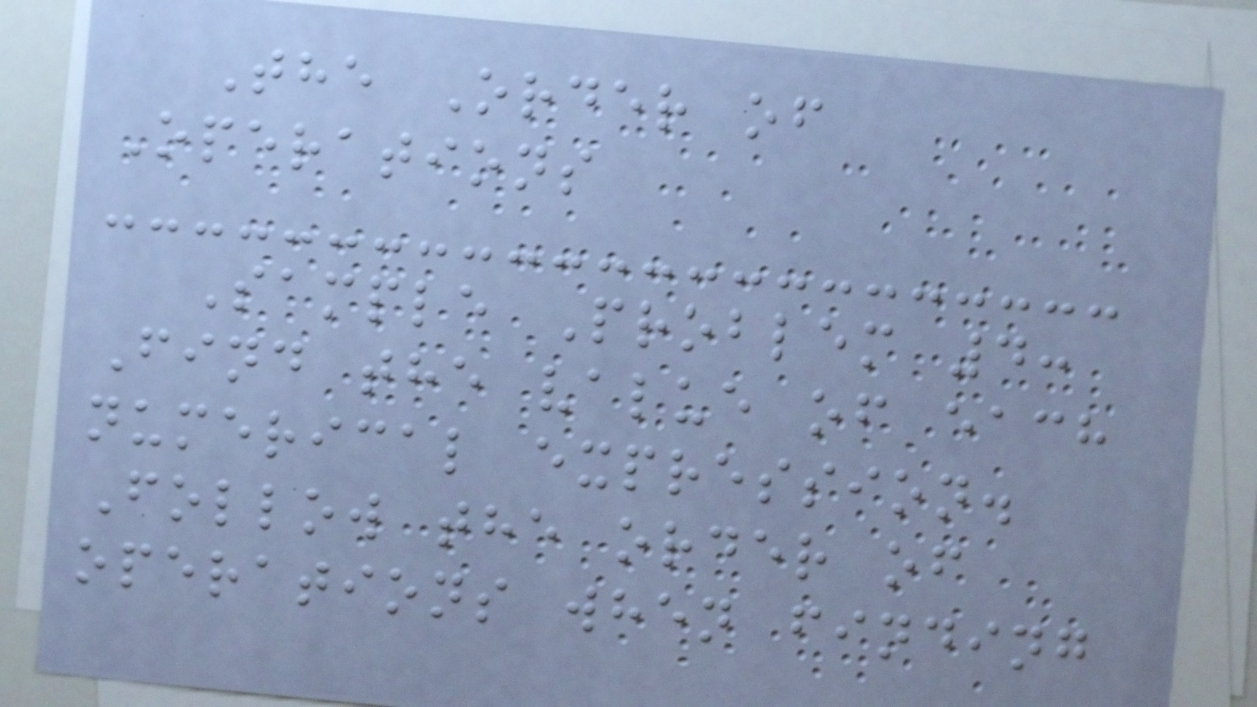The Order of
Operations
Sample Problem 4:
Find the value of each
numerical expression.
Follow the order of
operations when finding
